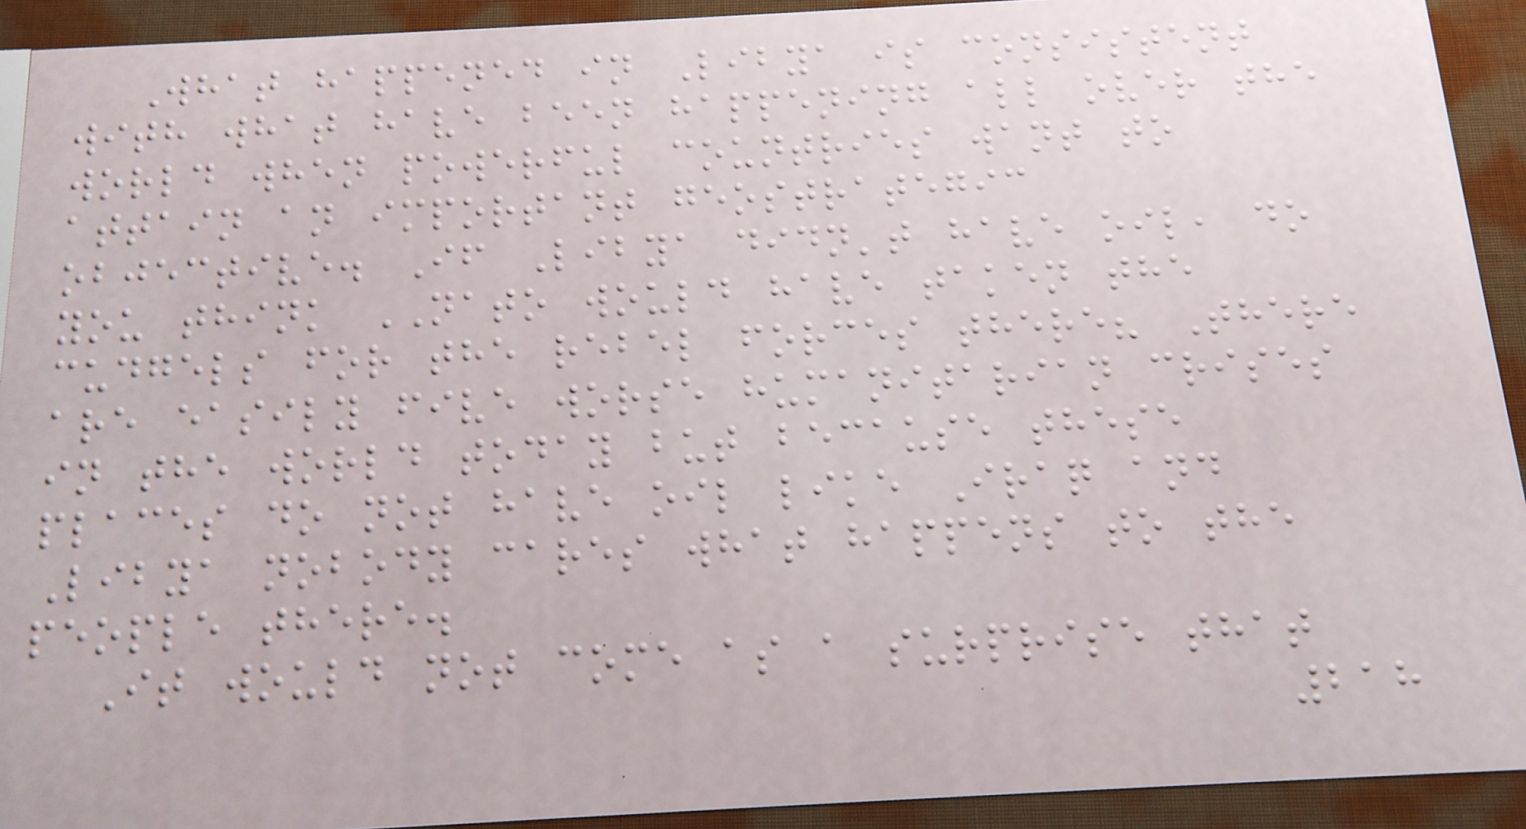What happened in Libya is consistent
with what have been happening all over the
world when powerful countries want to
attain an important geostrategic
objective. If Libya didn't have oil, do
you think NATO would have taken the
cudgels for the rebel forces there? There
are easily five worse humanitarian crises
in the world today but because these
places do not have oil like Iraq and
Libya nobody cares what happens to the
people there.
It would not come as a surprise that
218
